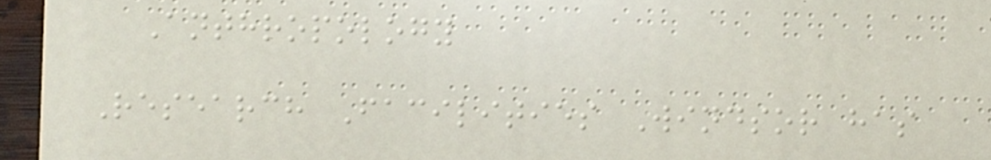Anthropology
Research Facilities Windsor has
